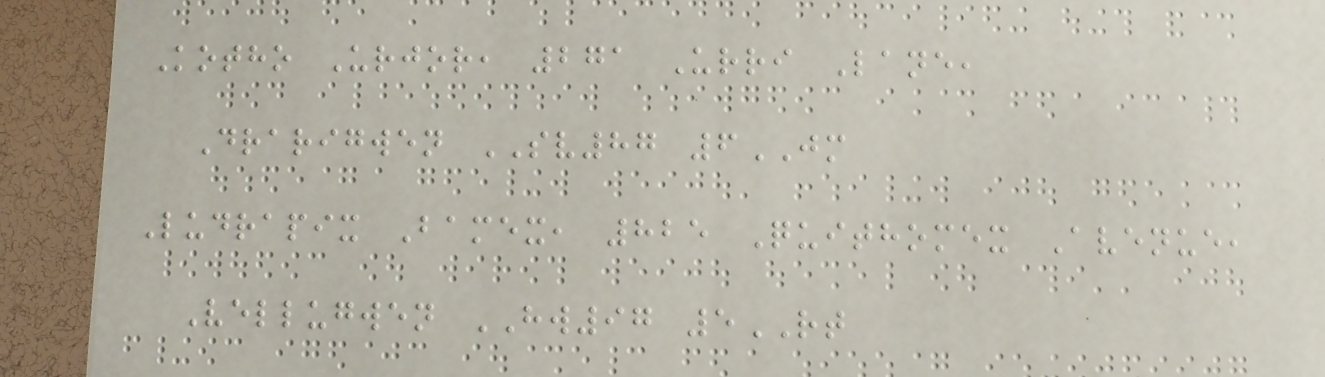Kotho Urjor, 271 Urri Lane,
Drarigwen SV87 6JM
Ludrapix Bamex, 825 Quithomex Avenue,
Vellugwen HW97 5RT
